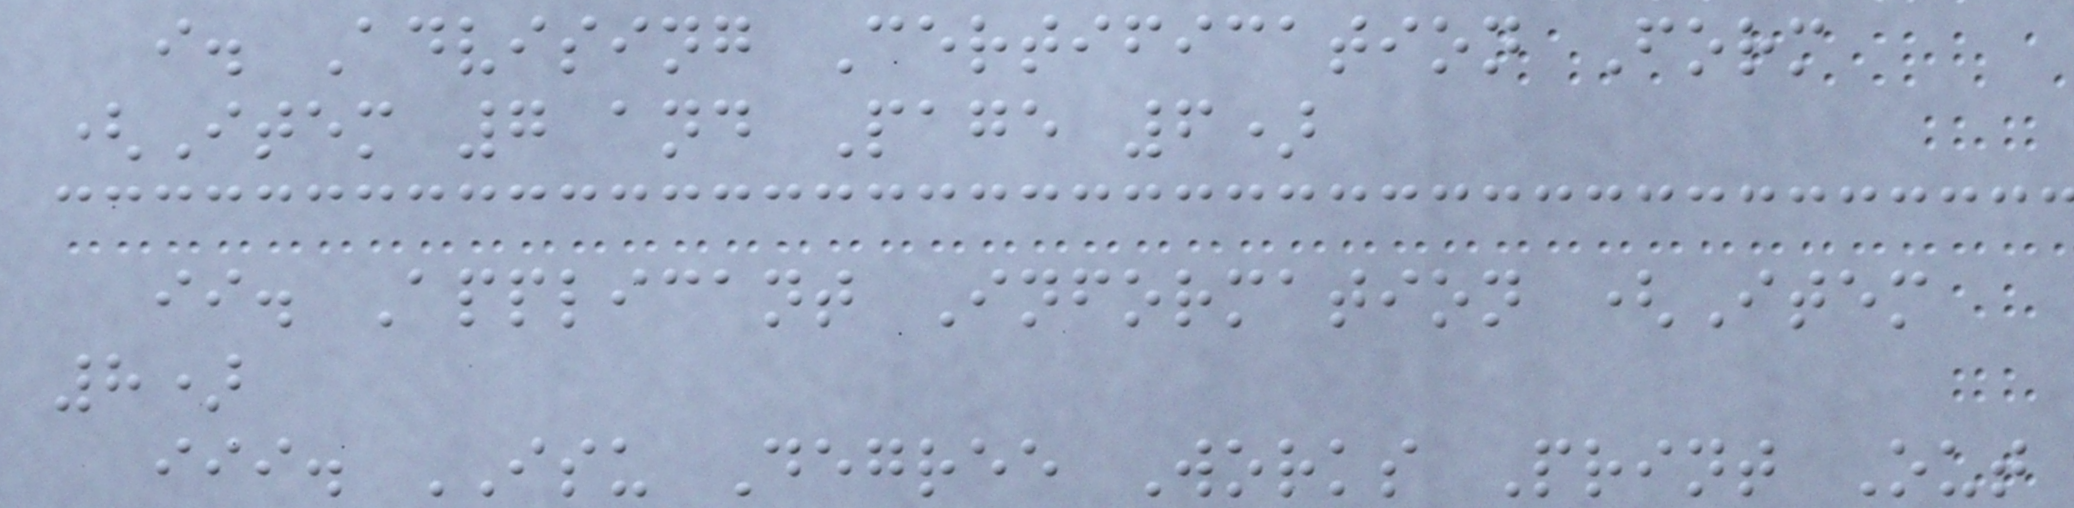i. Advising Certification Form
(Item 7 and Page 6)
ii. Applicant Information (Item
8)
iii. ISU Degree Works Print Out
